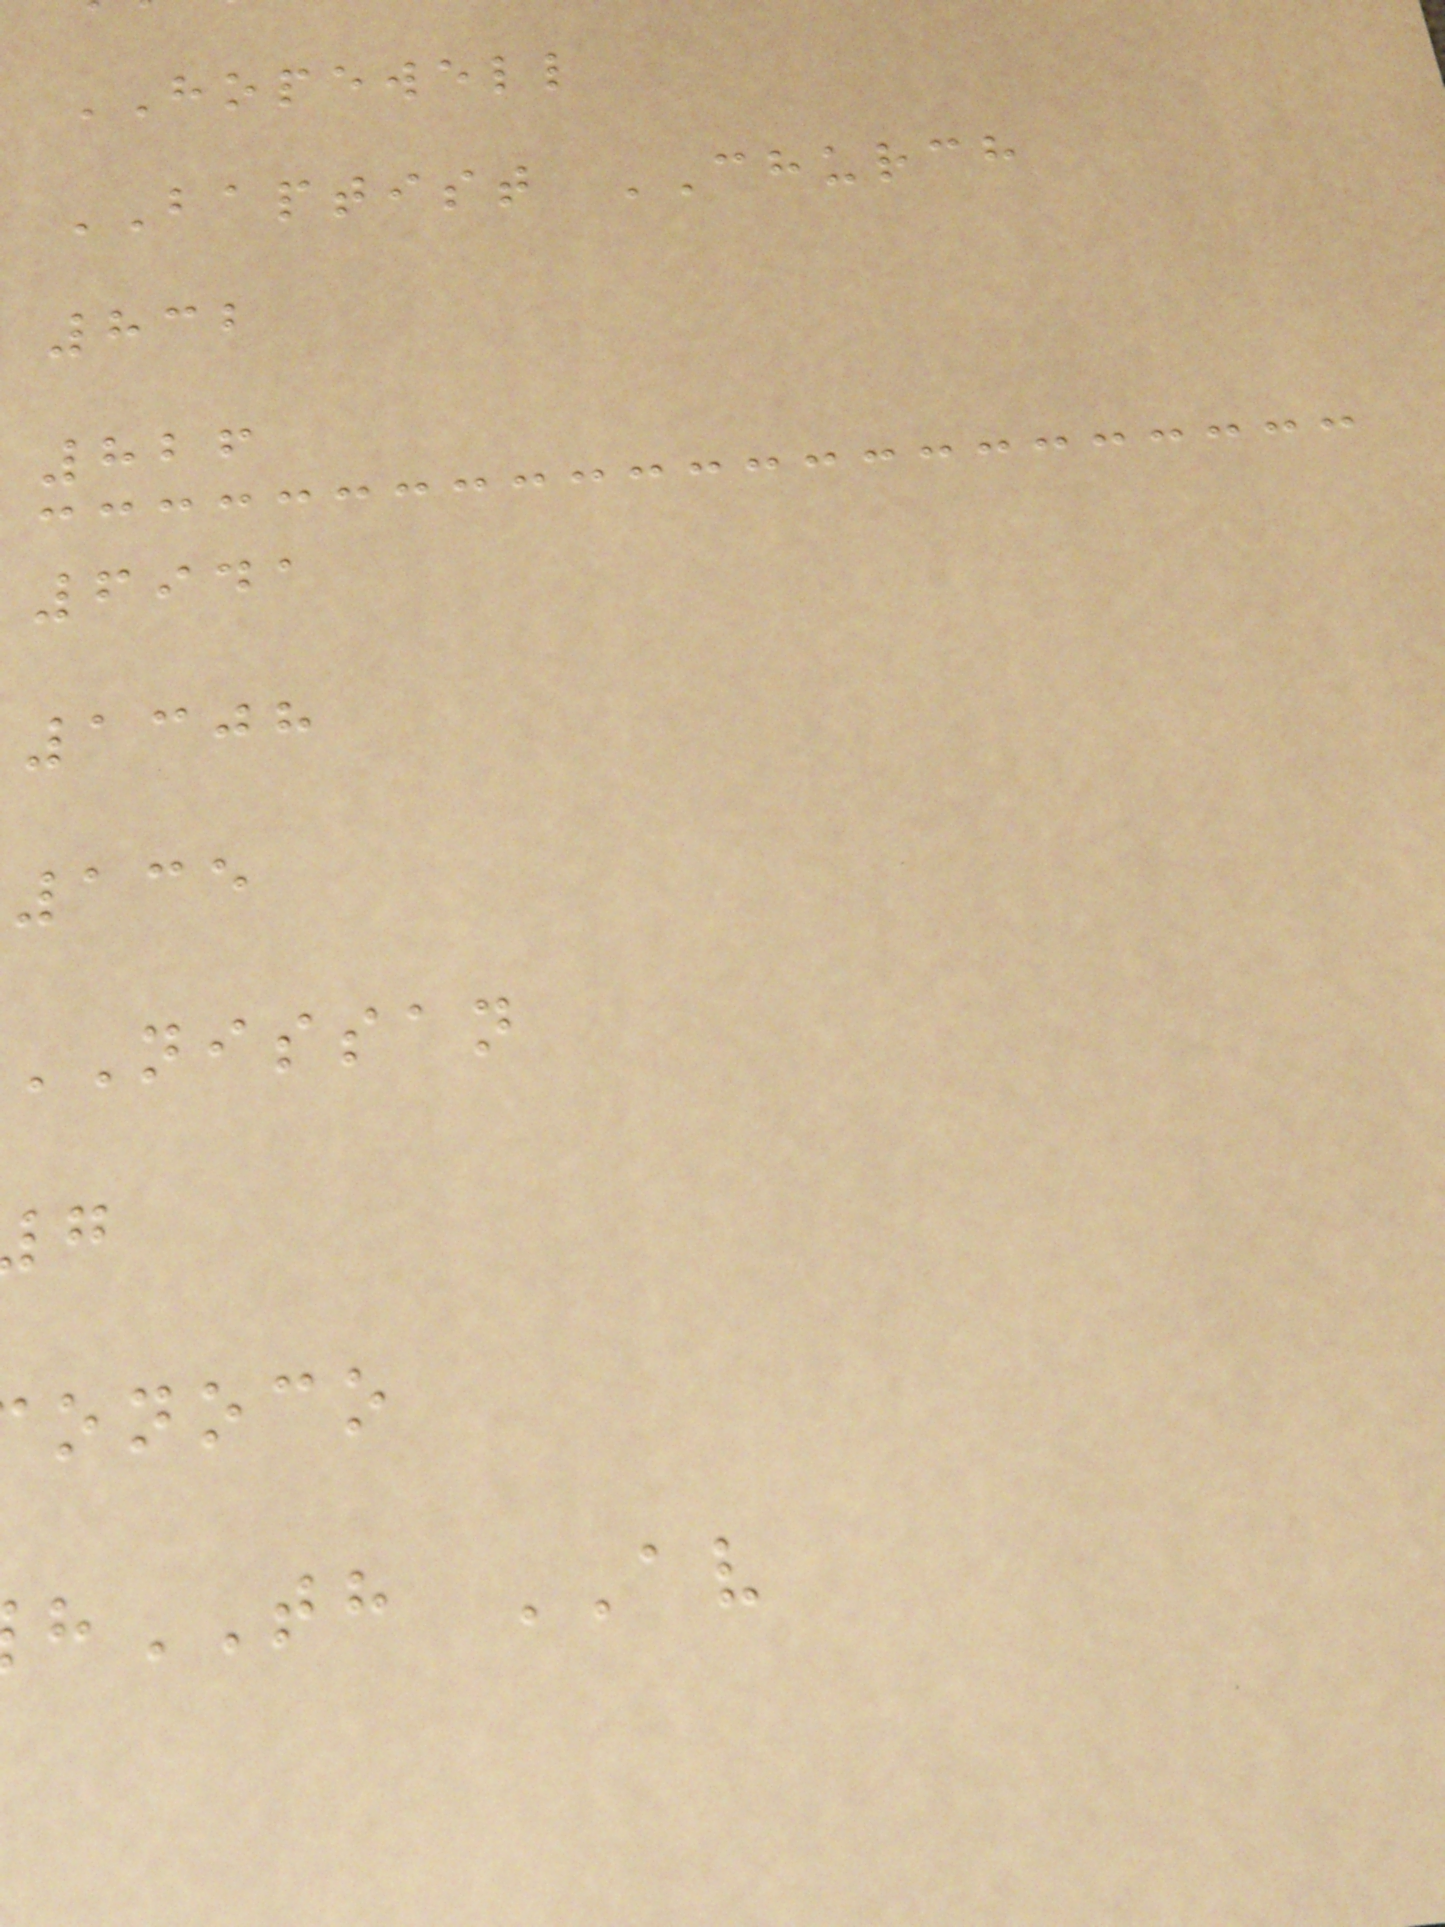HOPEWELL
BAPTIST CHURCH
832
826
6941
1308
135
NISSAN
onoco
TH AV
